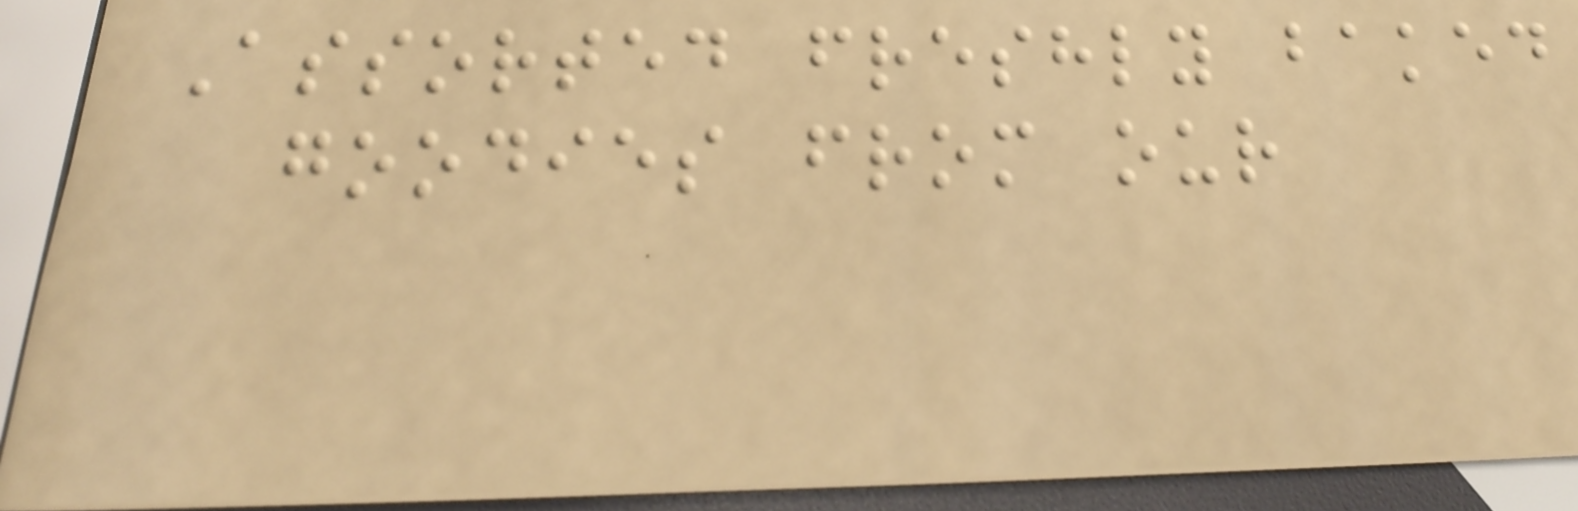Assorted freshly baked
goodies from our
